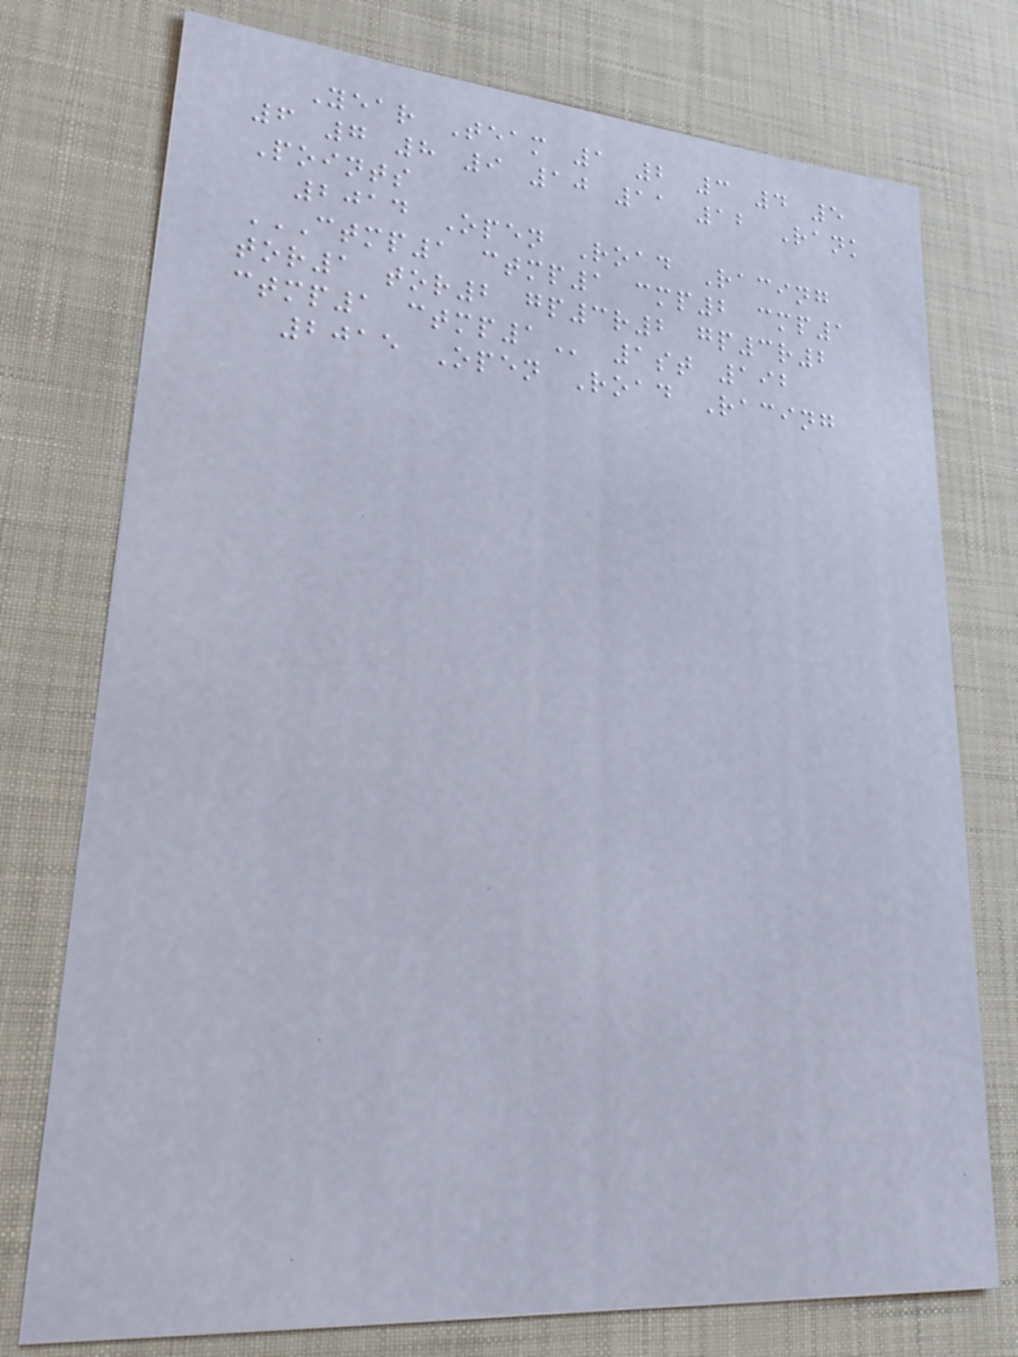Year Team 1 2 3 4 5
6 7 8 9 10 11 12 Rank
Points
2014 Open Road Racing
CTMP1 CTMP1 CMP2 CMP1
TOR1 TOR2 GP3R2 GP3R2
CTMP1 CTMP1 1st 192
2015 Open Road Racing
